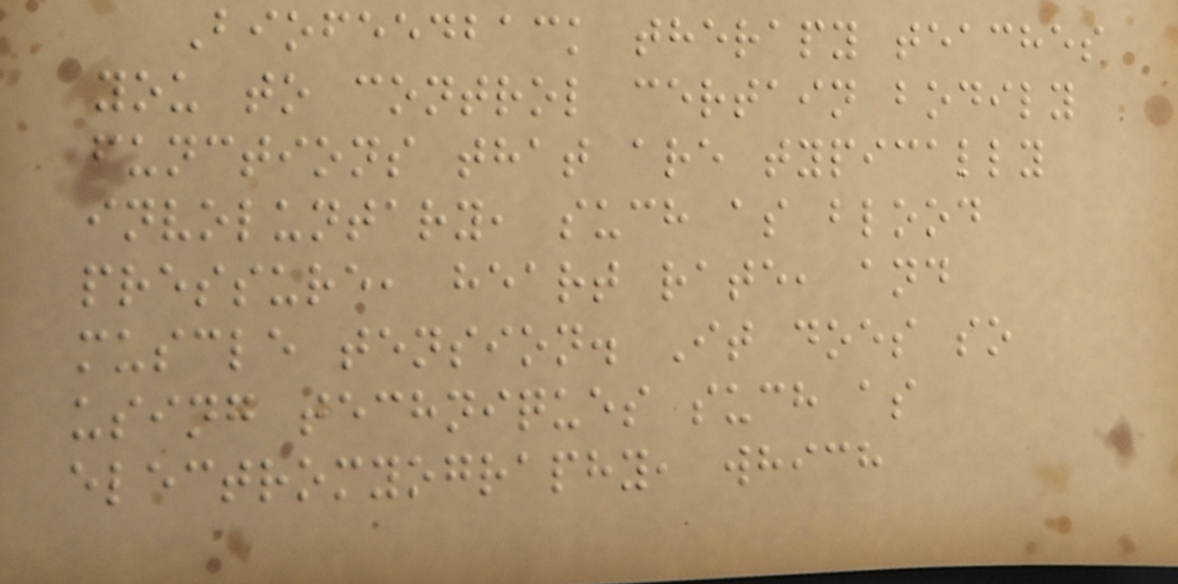Biofeedback therapy teaches
you to control certain bodily
functions that are typically
involuntary, such as blood
pressure, heart rate, and
muscle tension. It does so
using techniques such as
electromyography, which
